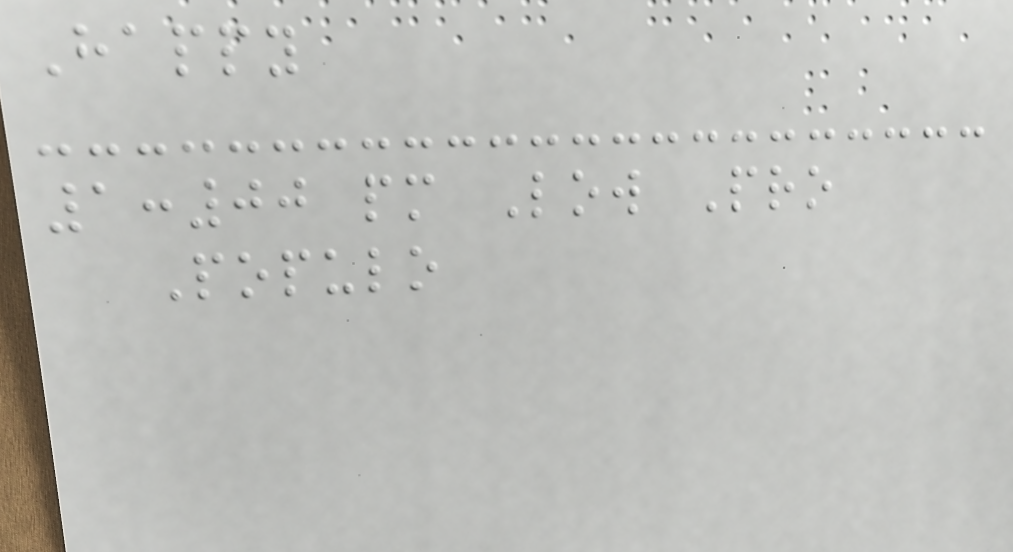Happy
1:00 pm Low Pro
Populo
